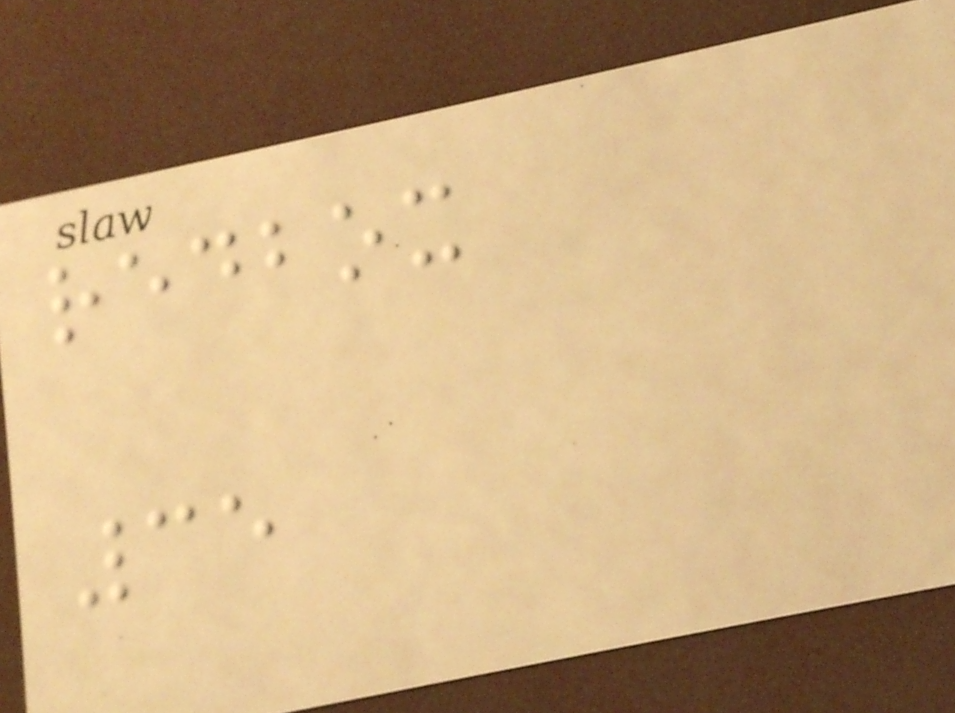redbox
35
